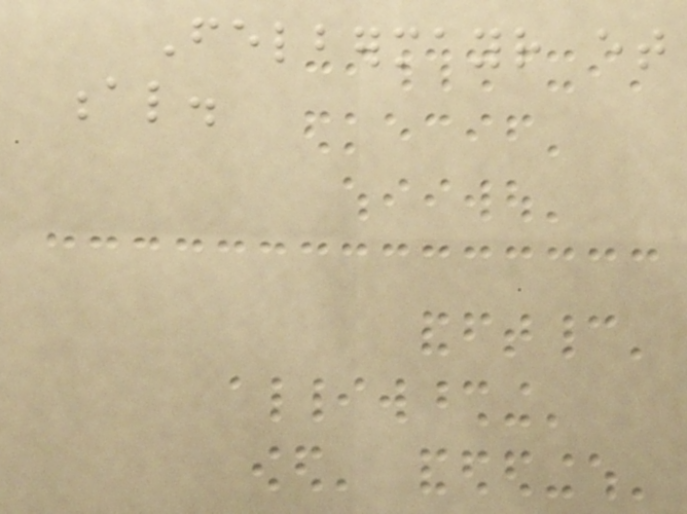Felbermayr et
al.
